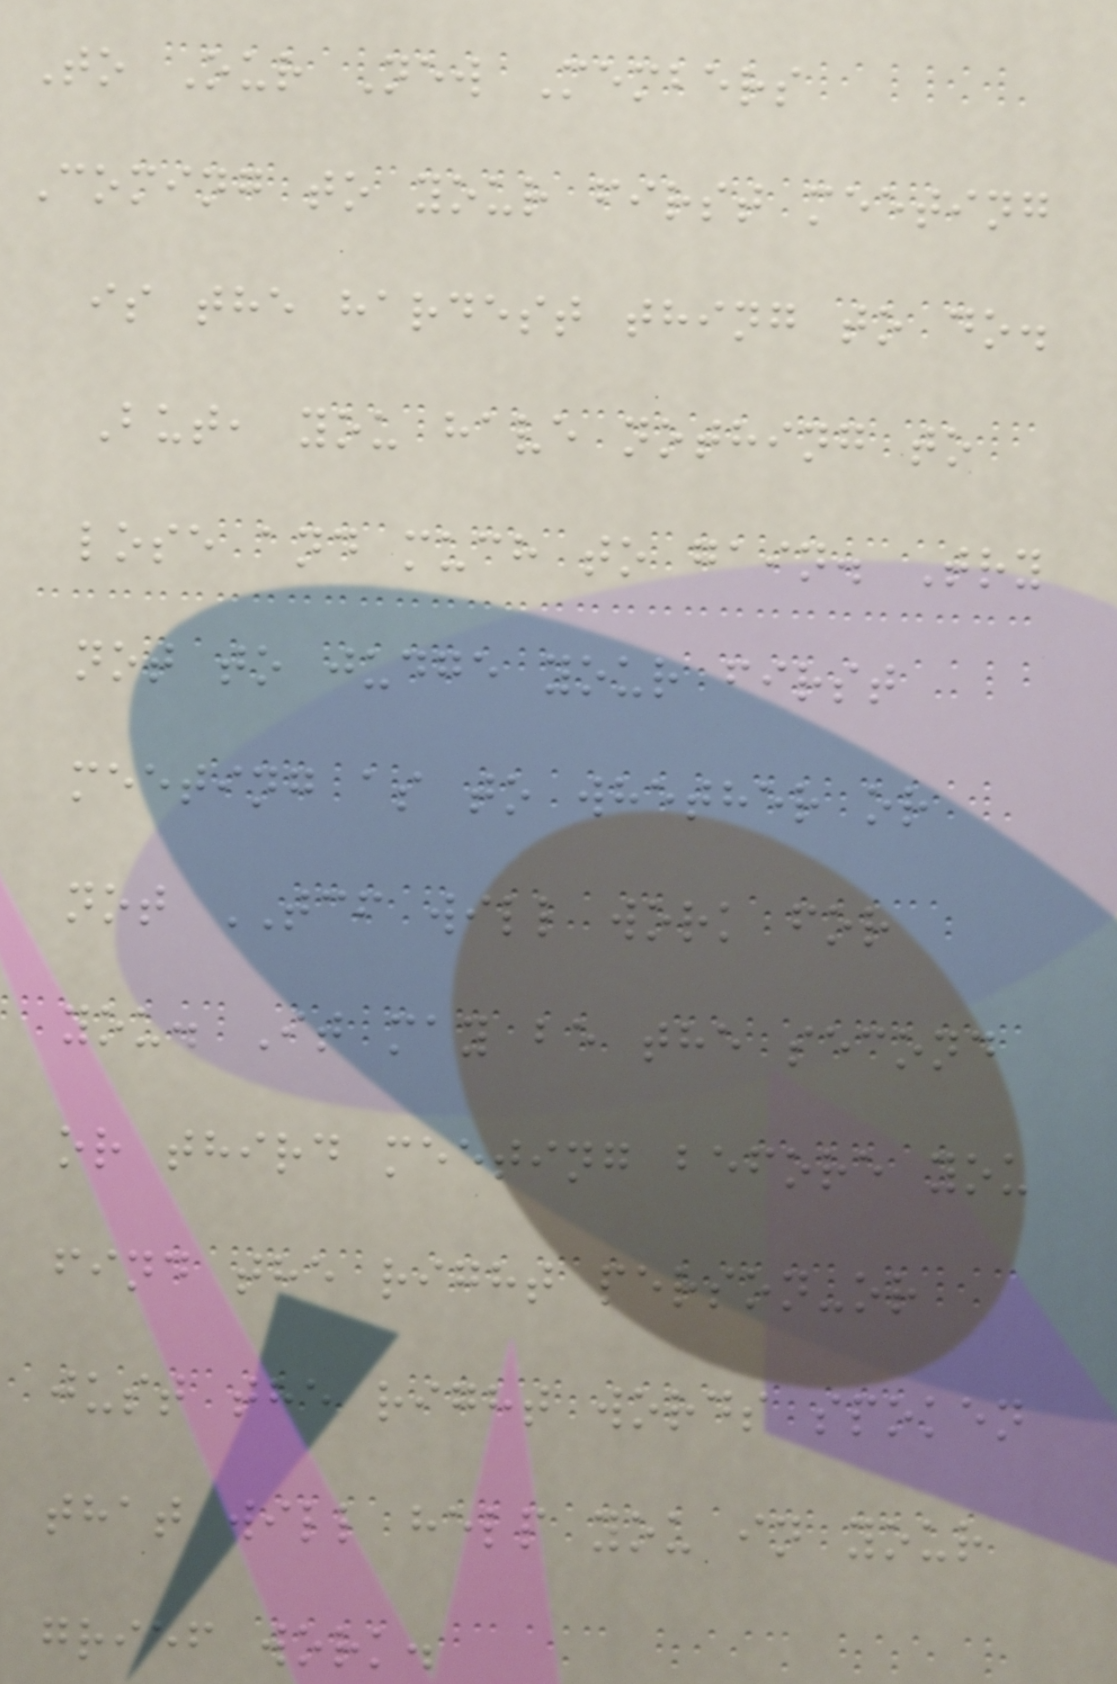To Our New Members
Coming to your first meeting
is the hardest thing to do.
But, you have nothing to
lose and much to gain. Try
not to judge your first
meeting as to whether or
not TCF will work for
you. It may be the second
or third meeting before you
find the right person-or
just the right words spoken
that will help you in your
grief work.
